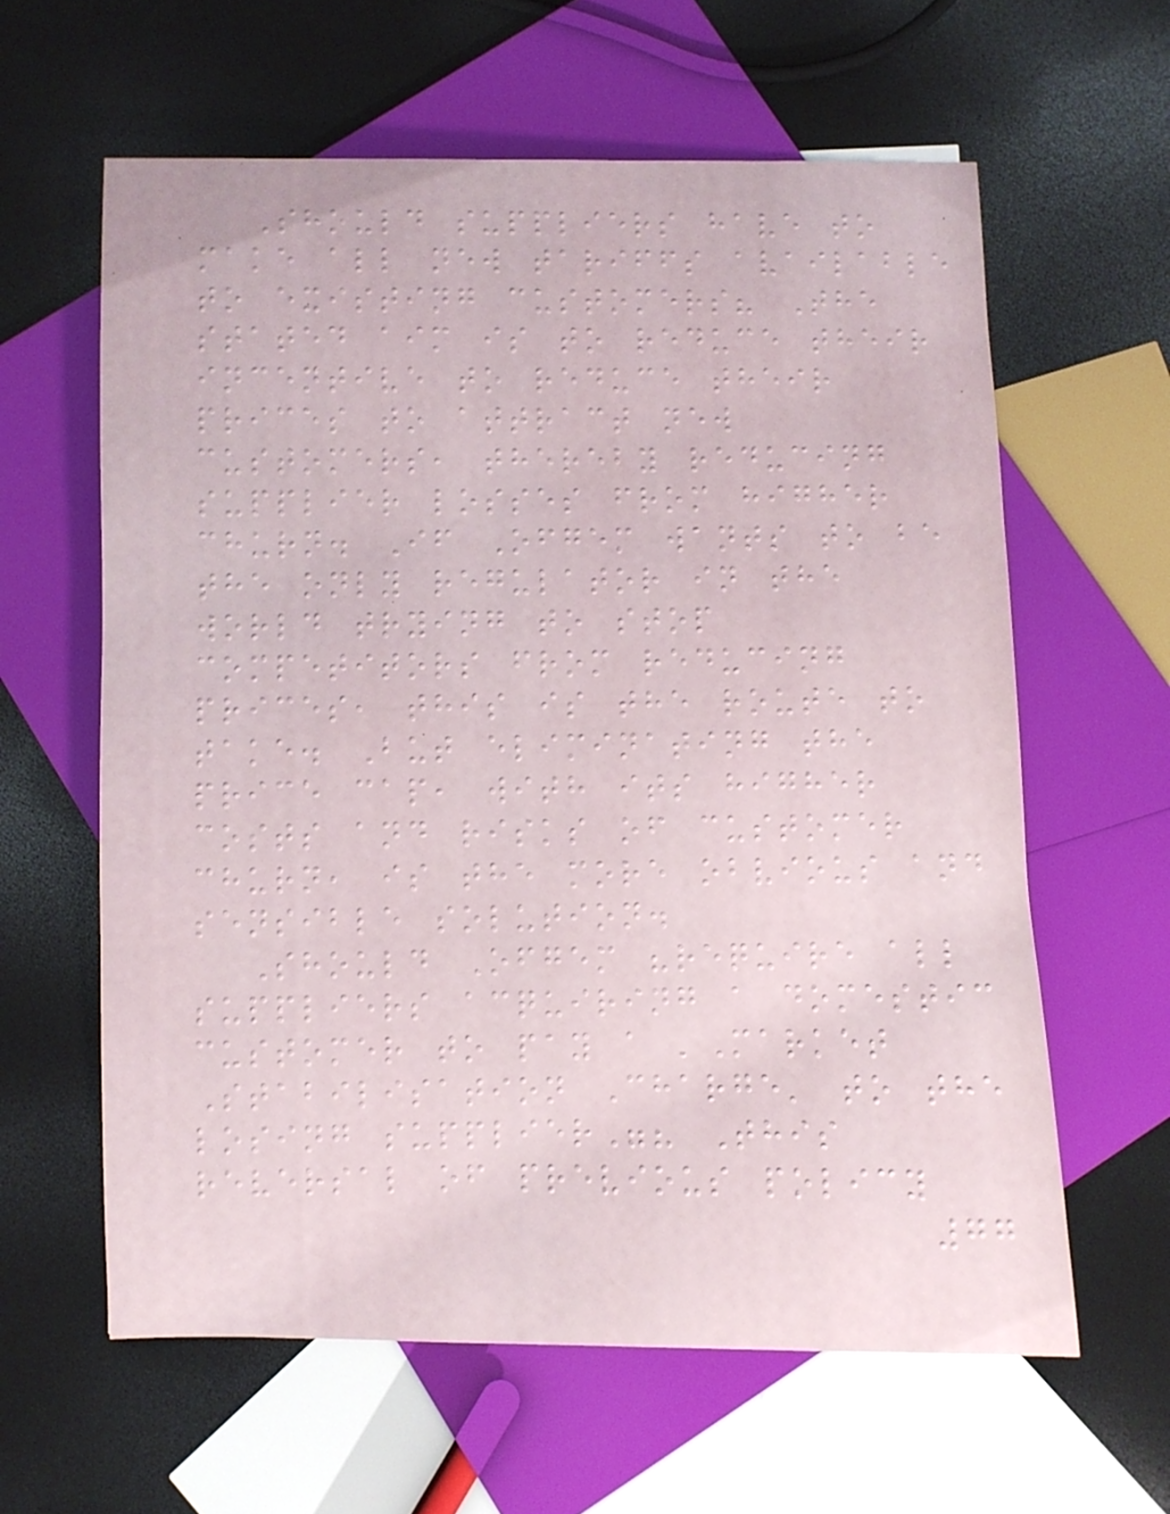Should suppliers have to
make all new tariffs available
to existing customers? The
stated aim is to reduce their
incentive to reduce their
prices to attract new
customers, thereby reducing
supplier losses from higher
churn. If Ofgem wants to be
the only regulator in the
world trying to stop
competitors from reducing
prices, this is the route to
take. But eliminating the
price cap, with its higher
costs and risks of customer
churn, is the more obvious and
sensible solution.
Should Ofgem "require all
suppliers acquiring a domestic
customer to pay a 'Market
Stabilisation Charge' to the
losing supplier"? This
reversal of previous policy
77
